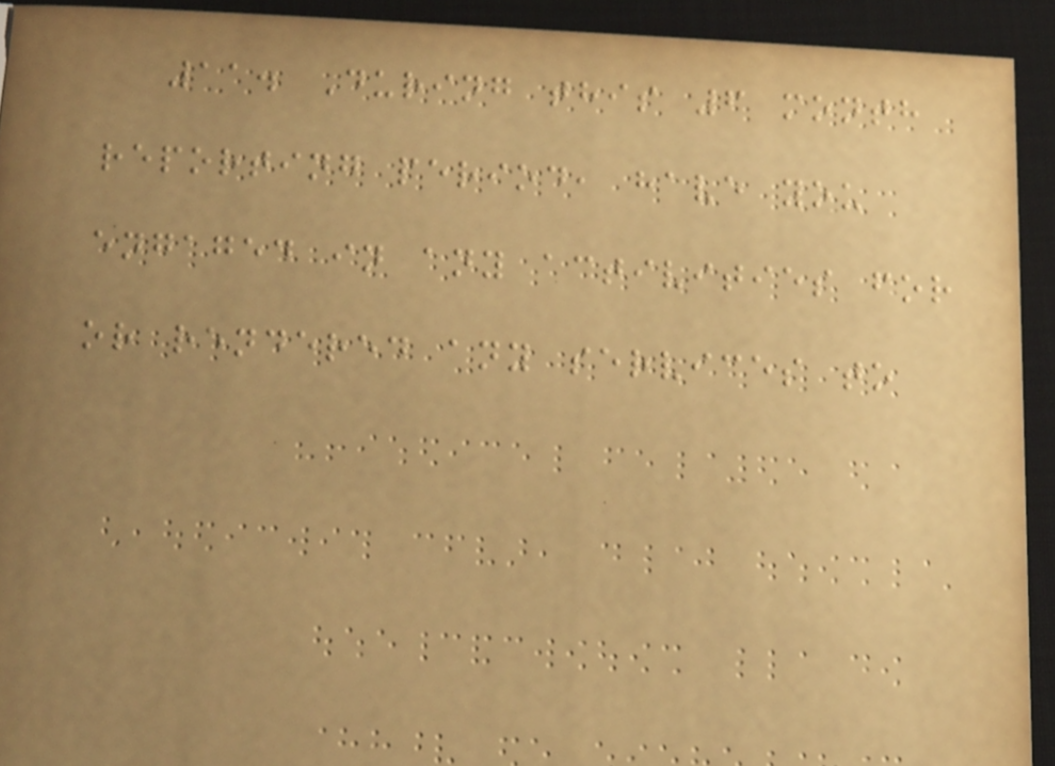11. During this 6 month
reporting period, have you
engaged in any activities for
or rendered any services to
